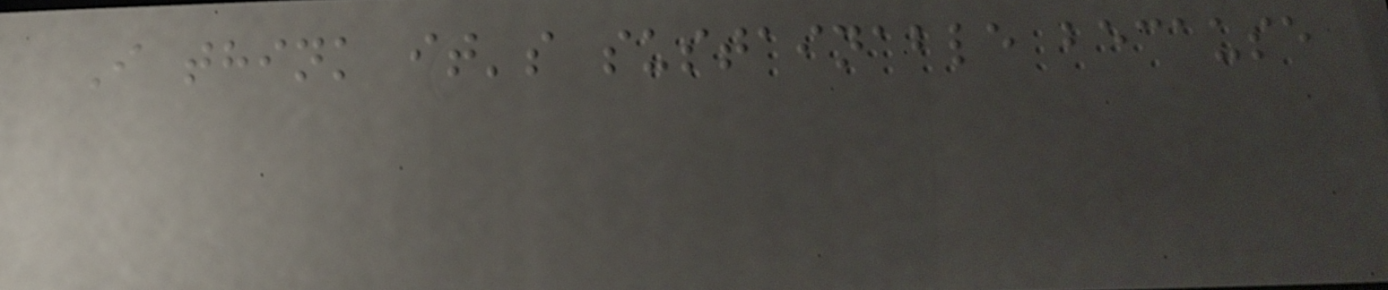I think it's sustainable because
